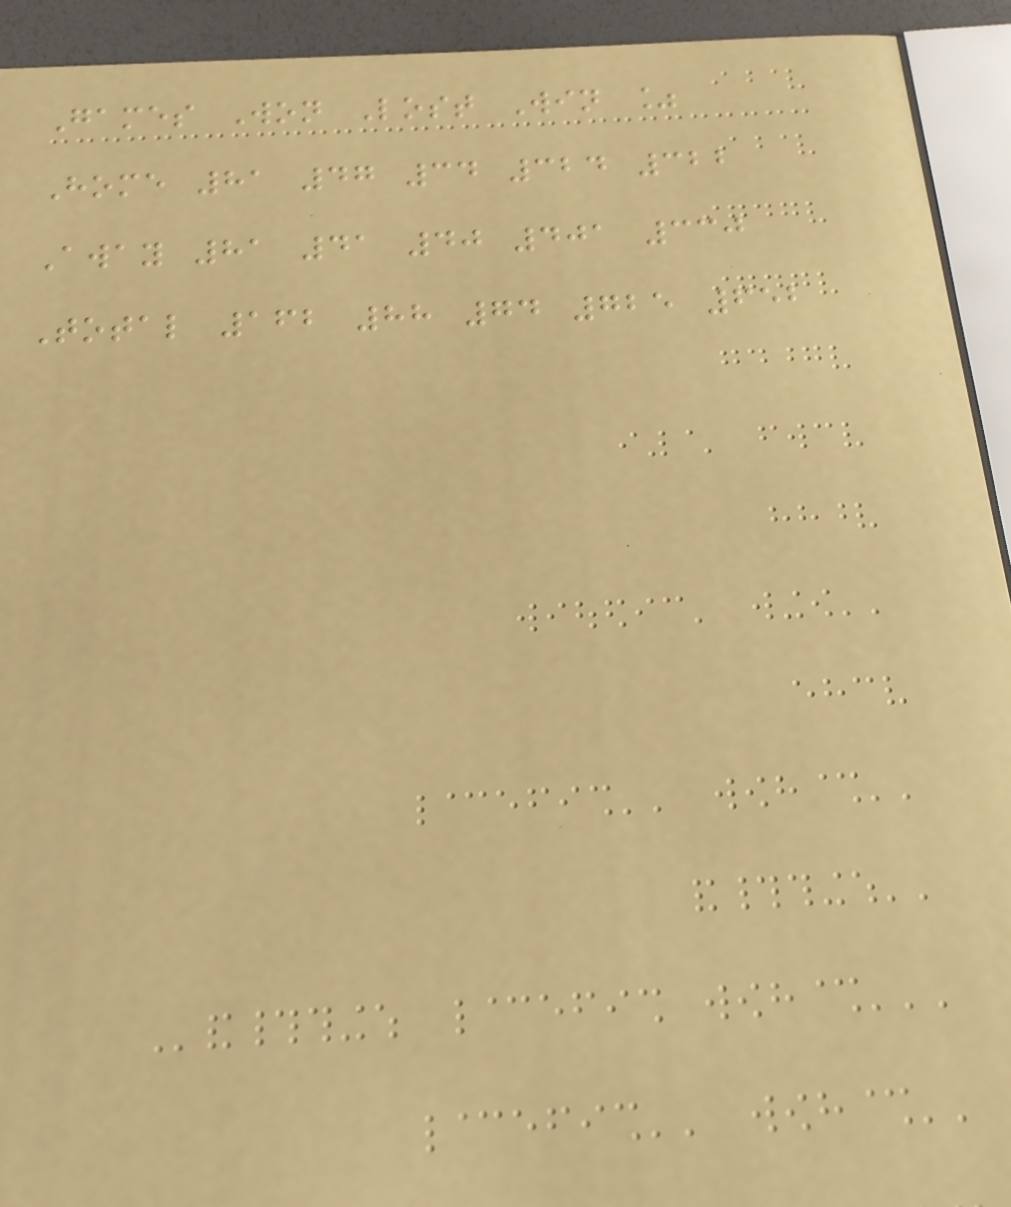Games Won Lost Win %
Home 81 47 34 324 322
Away 81 41 40 401 330
Total 162 88 74 725 652
